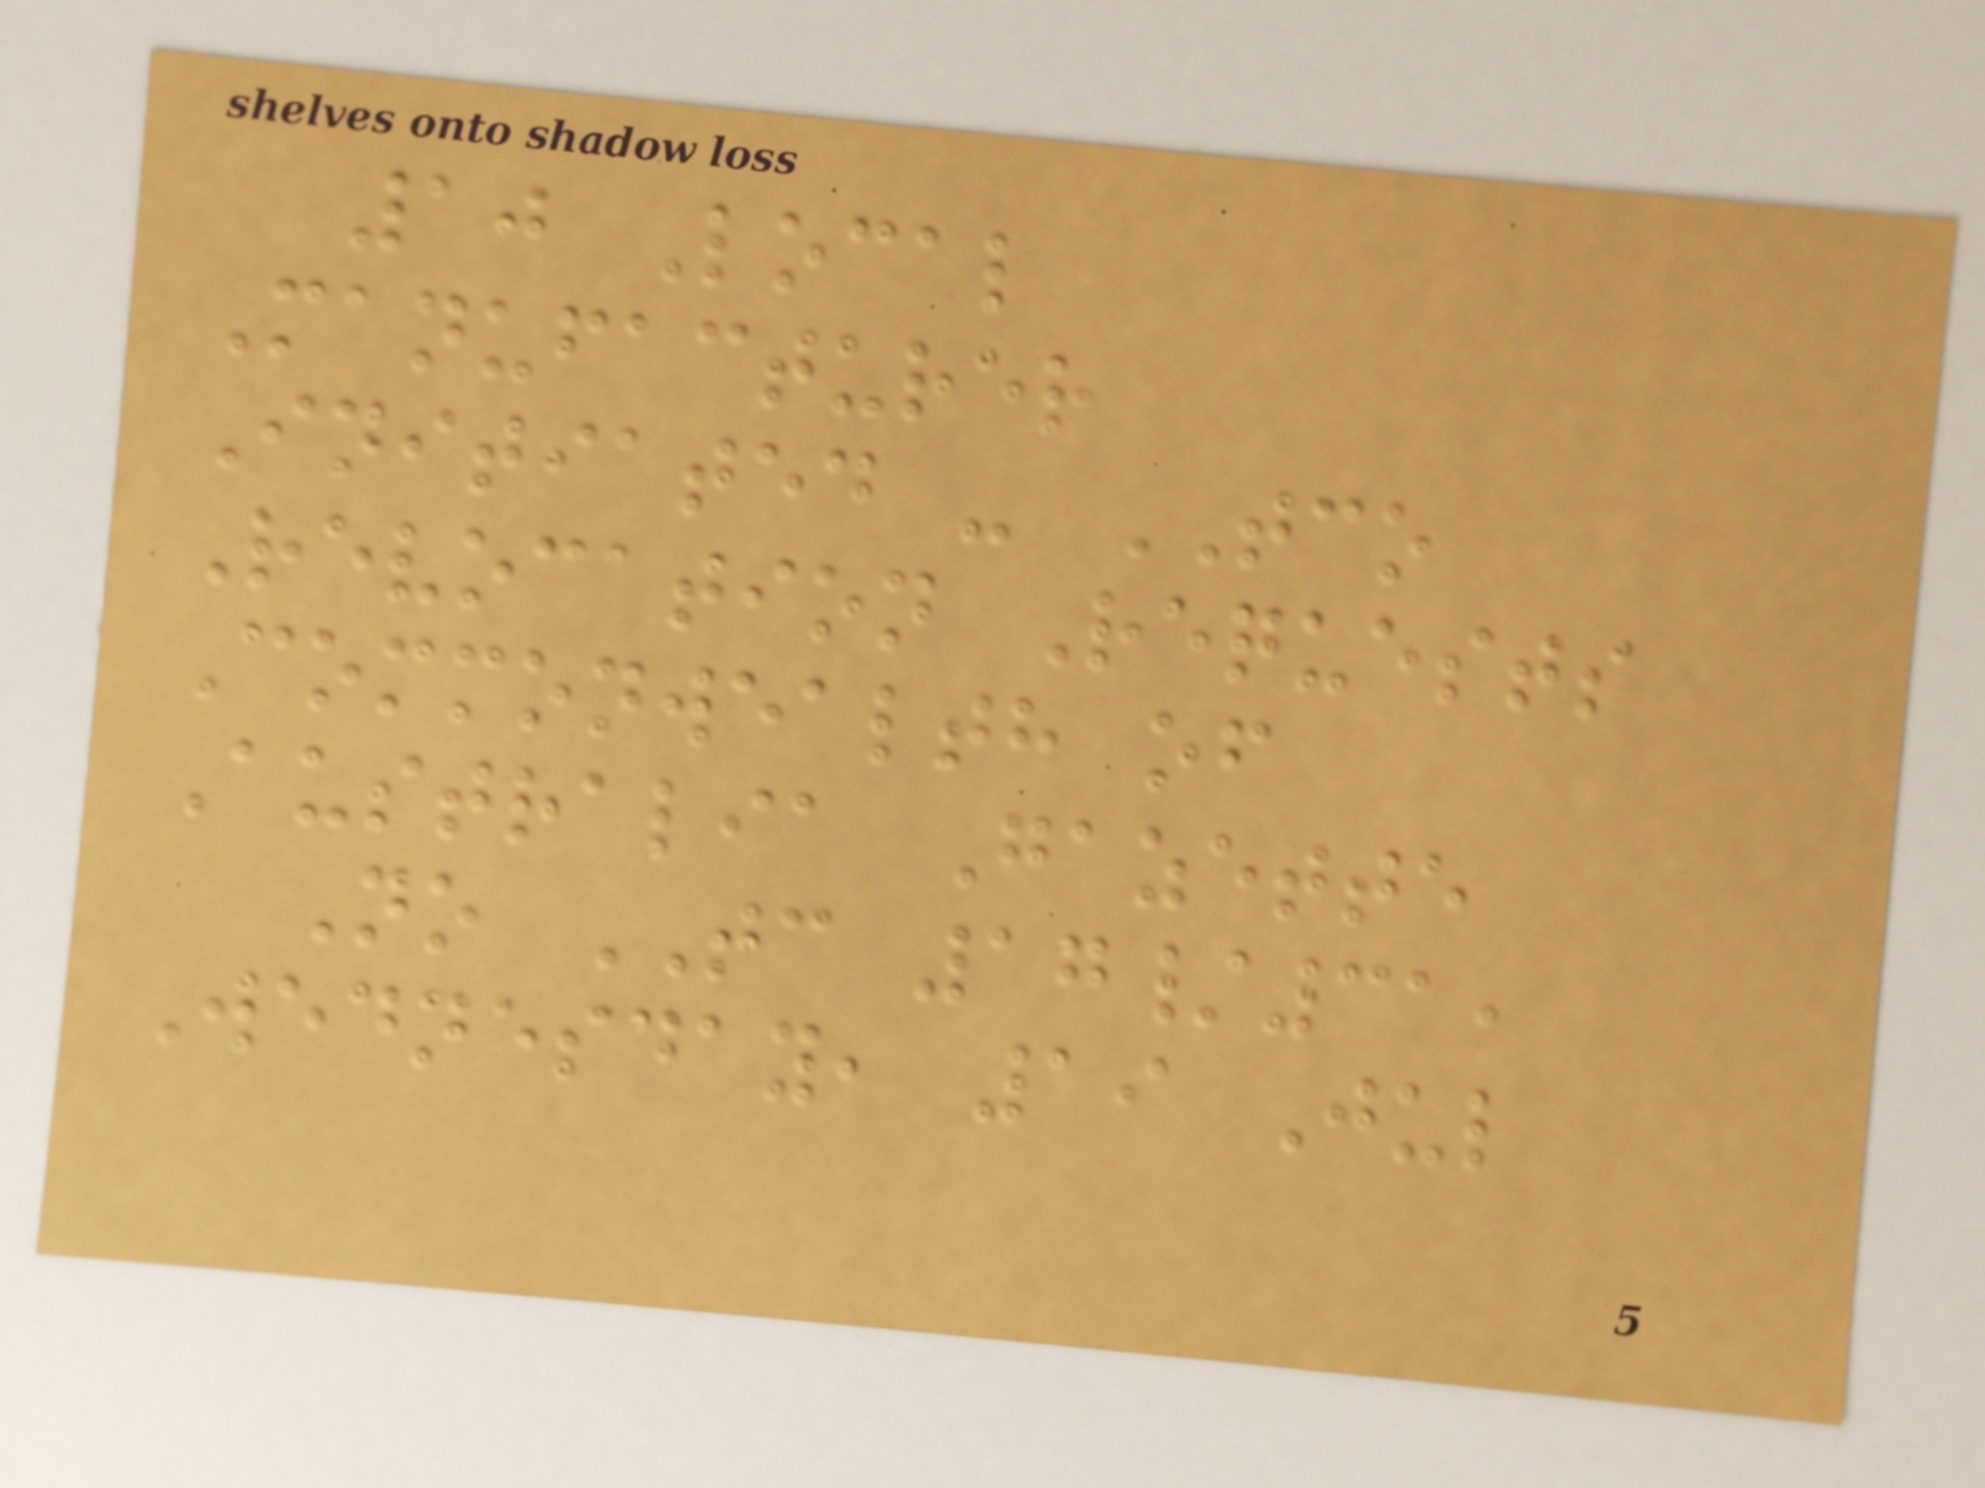10 Local
Manufacturer
Initiated - TCO
Revocation Requests
Commonwealth of
Australia Gazette
No TC 17/31,
Wednesday, 19 Jul
